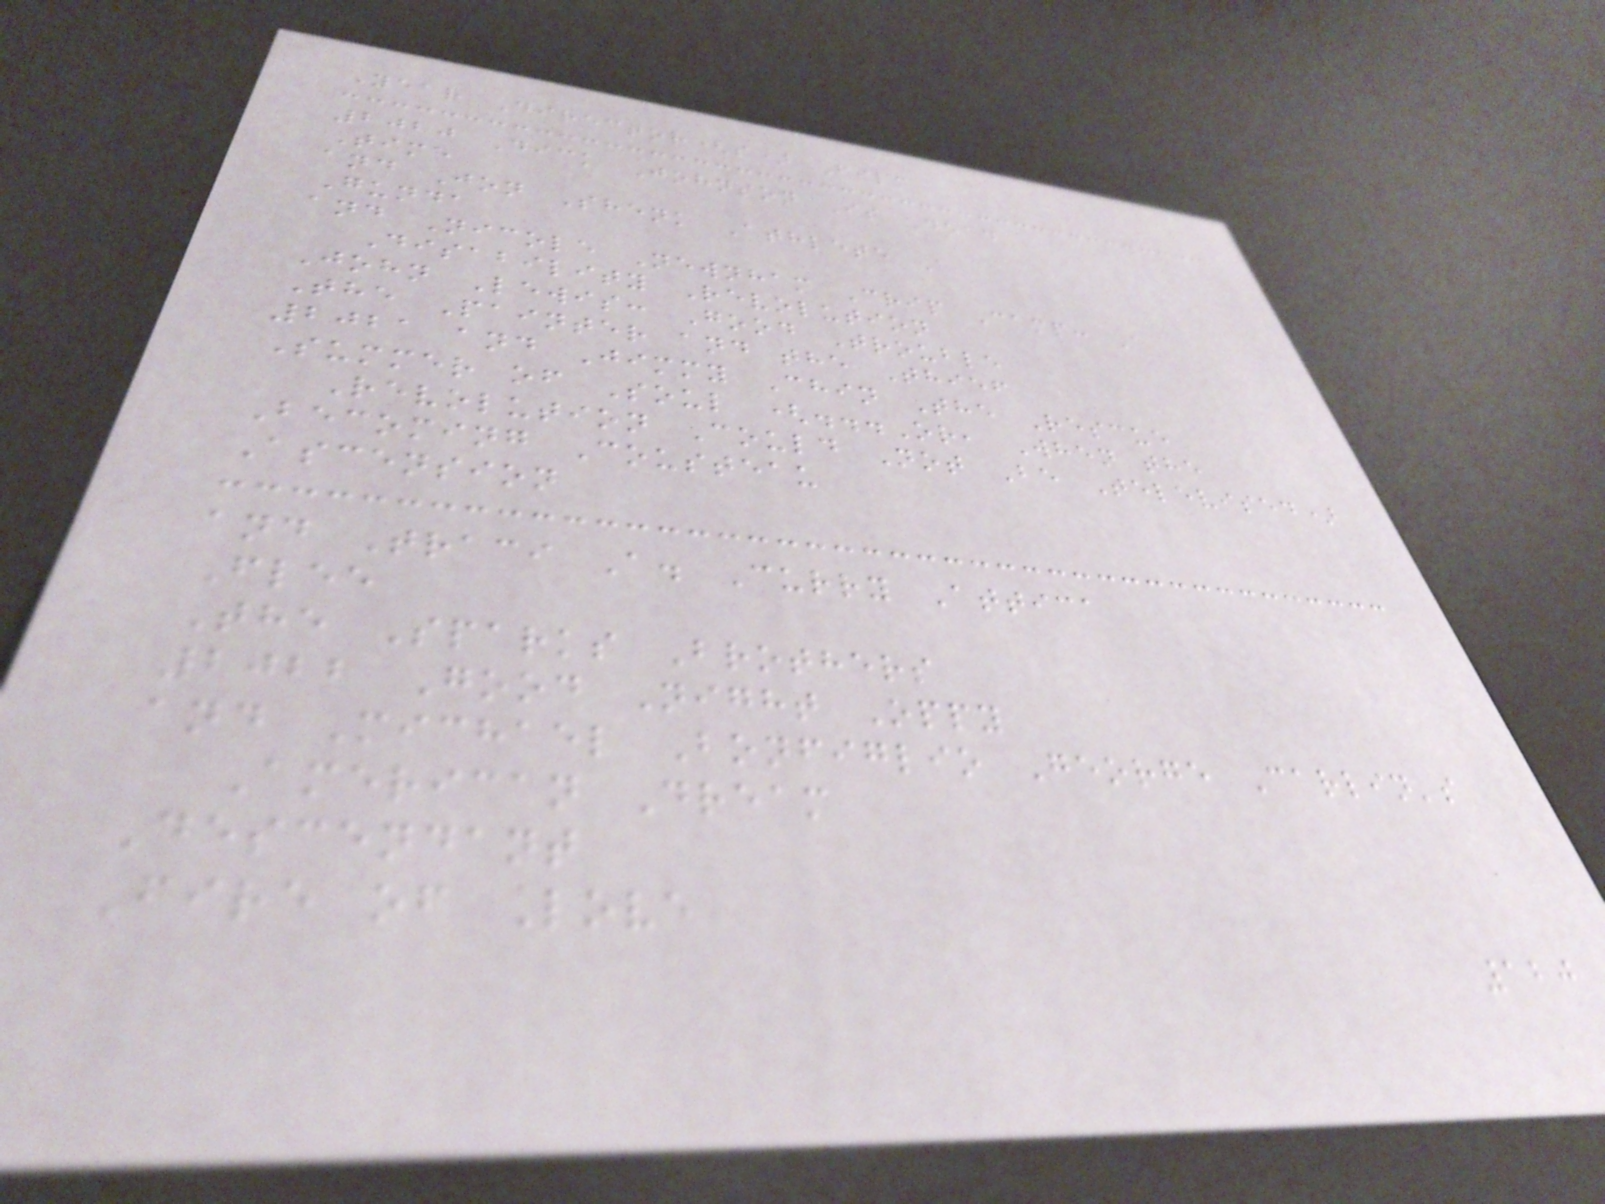Year Director(s) Film
2020 Dick Johnson Is Dead
Time
and Jon Shenk Athlete A
Gunda
and Nicole Newnham Crip Camp: A
Disability Revolution
John Lewis: Good Trouble
The Painter and the Thief
2021 and Jimmy Chin The Rescue
Summer of Soul (...Or, When the
Revolution Could Not Be Televised)
Becoming Cousteau
Ascension
and Traci A. Curry Attica
Flee
The Sparks Brothers
2022 Good Night Oppy
and Michael Bonfiglio George Carlin's
American Dream
Descendant
Fire of Love
120
